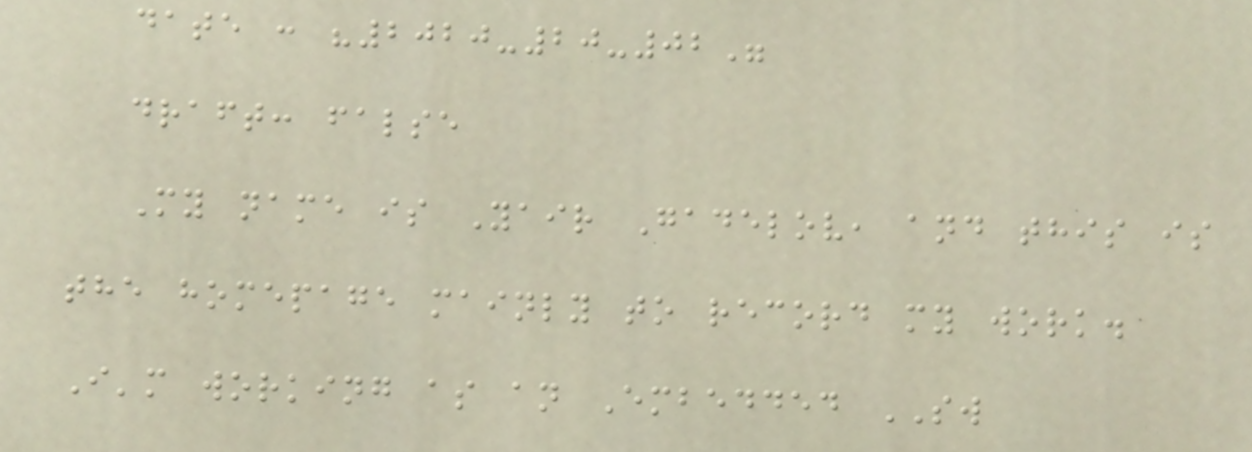date : "2020-20-02"
draft: false
My name is Yair Gadelov, and this is
the homepage mainly to record my work.
I'm working as an Embedded SW
